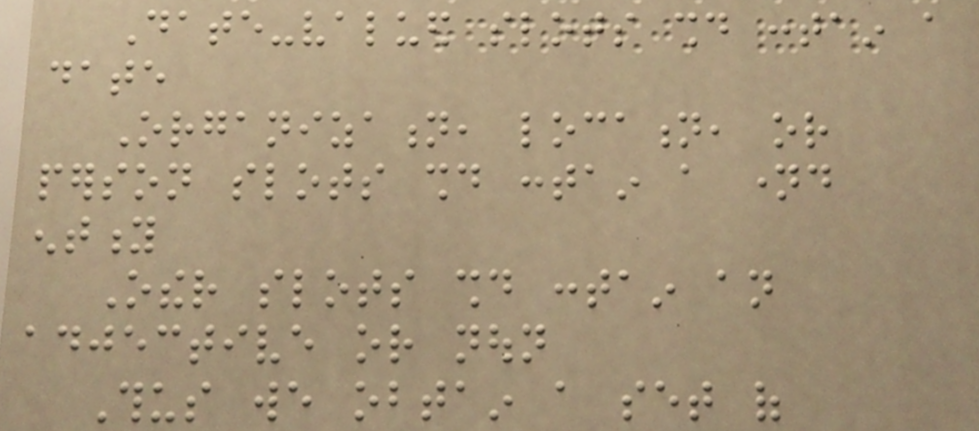Date-valued slots should contain a
date
Organization, location, or
person slots should contain a named
entity
Other slots should contain an
adjective or noun
Thus we obtain a set of
